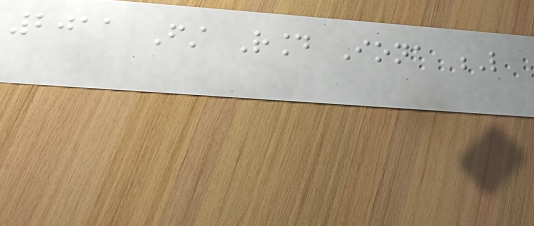2011 First Round Iona L
